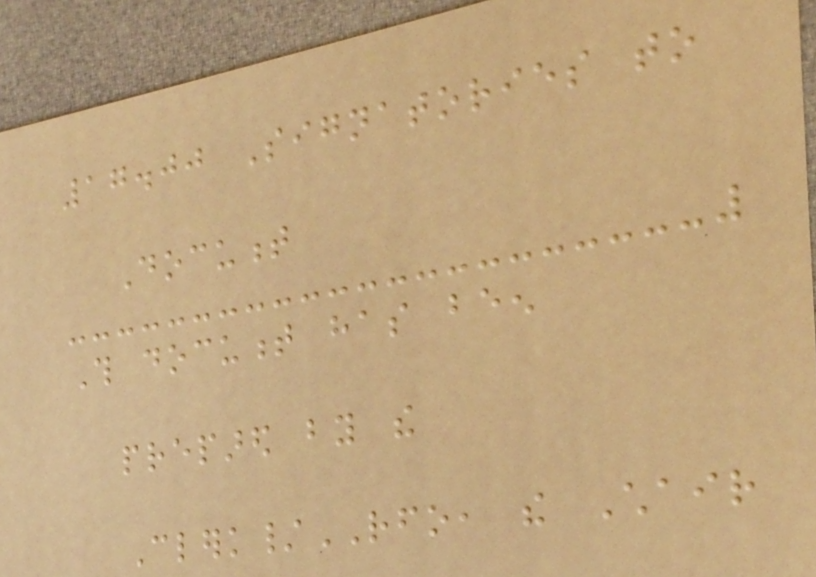17.00 Signatories to
Document
This document has been
prepared by the
Clerk/RFO, the Chair
